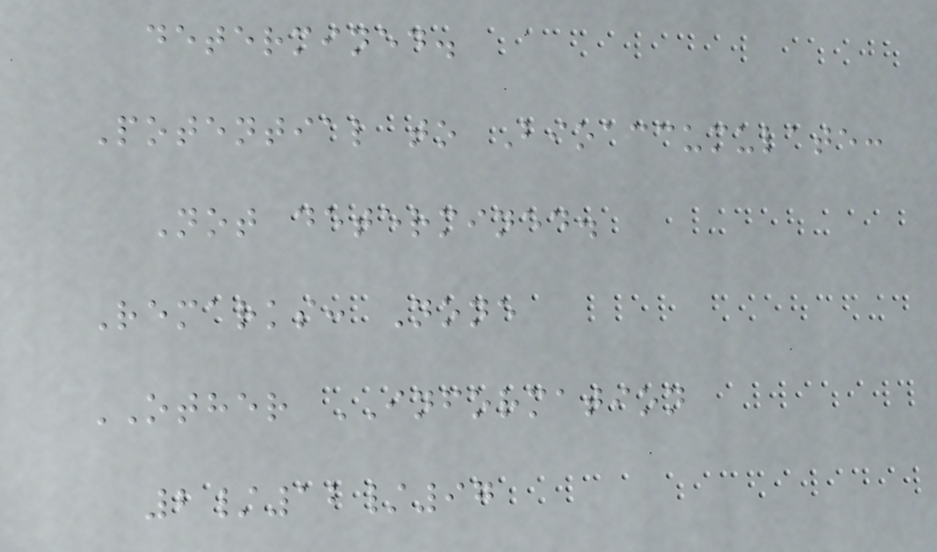determined.
Potential to Bioaccumulate:
Not determined.
Remarks: None
OTHER INFORMATION
2/12/97
